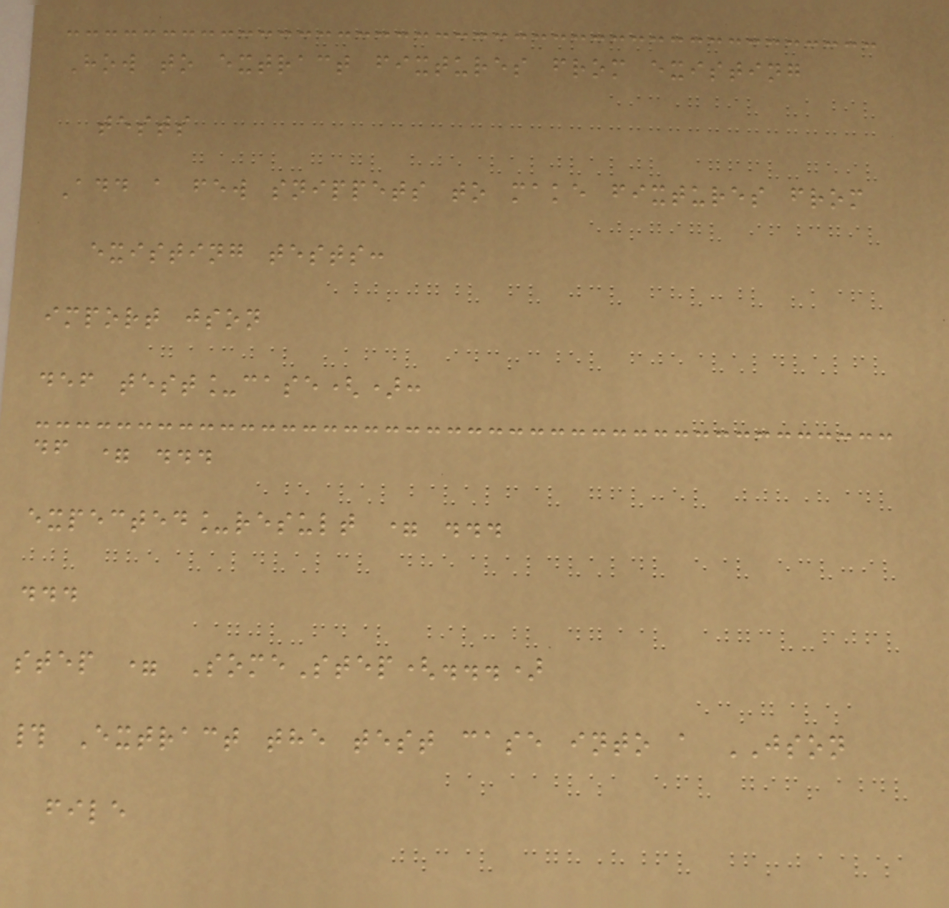How to extract fixtures from existing
tests
Add a few snippets to make fixtures from
existing tests:
import json
def test_case():
df = ...
expected_result = ...
...
step = SomeStep(...)
# Extract the test case into a JSON
file
